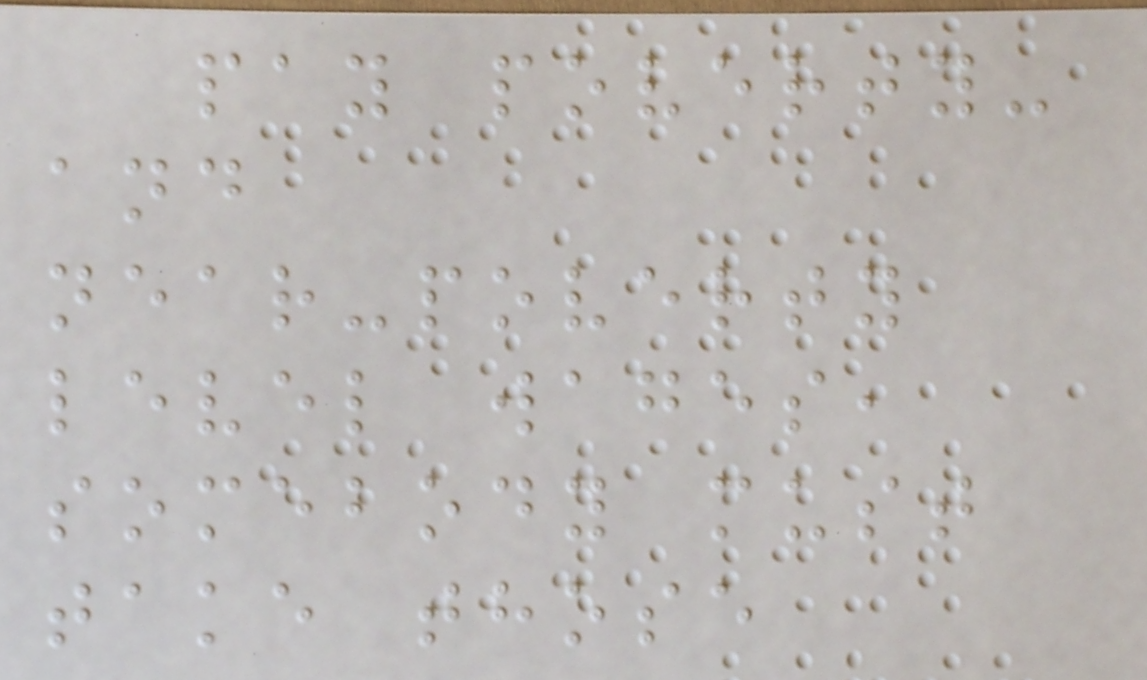pay poverty-
and
near-poverty
level wages,
somebody must
take those
